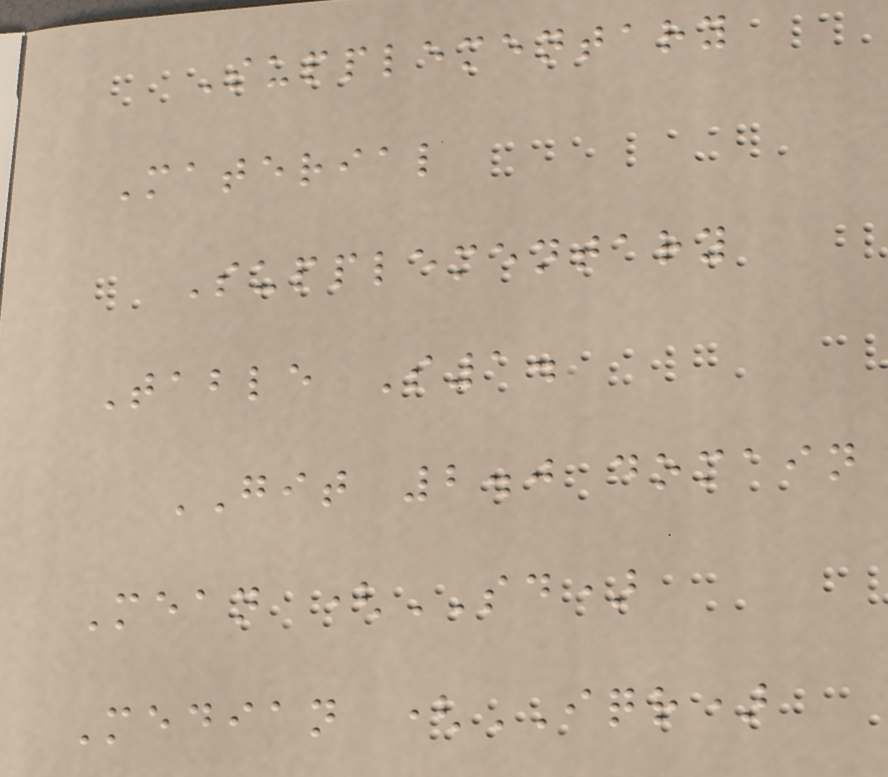Supplementary
Material
Supplementary
Table S1.
GIT 2.0 domain
Mean (SD)
Median (IQR)
